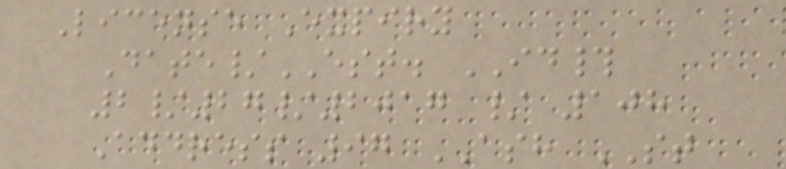License Expiry
Date/EST. ID#
2/27/2017 / 108
Address 97 ASH ST
